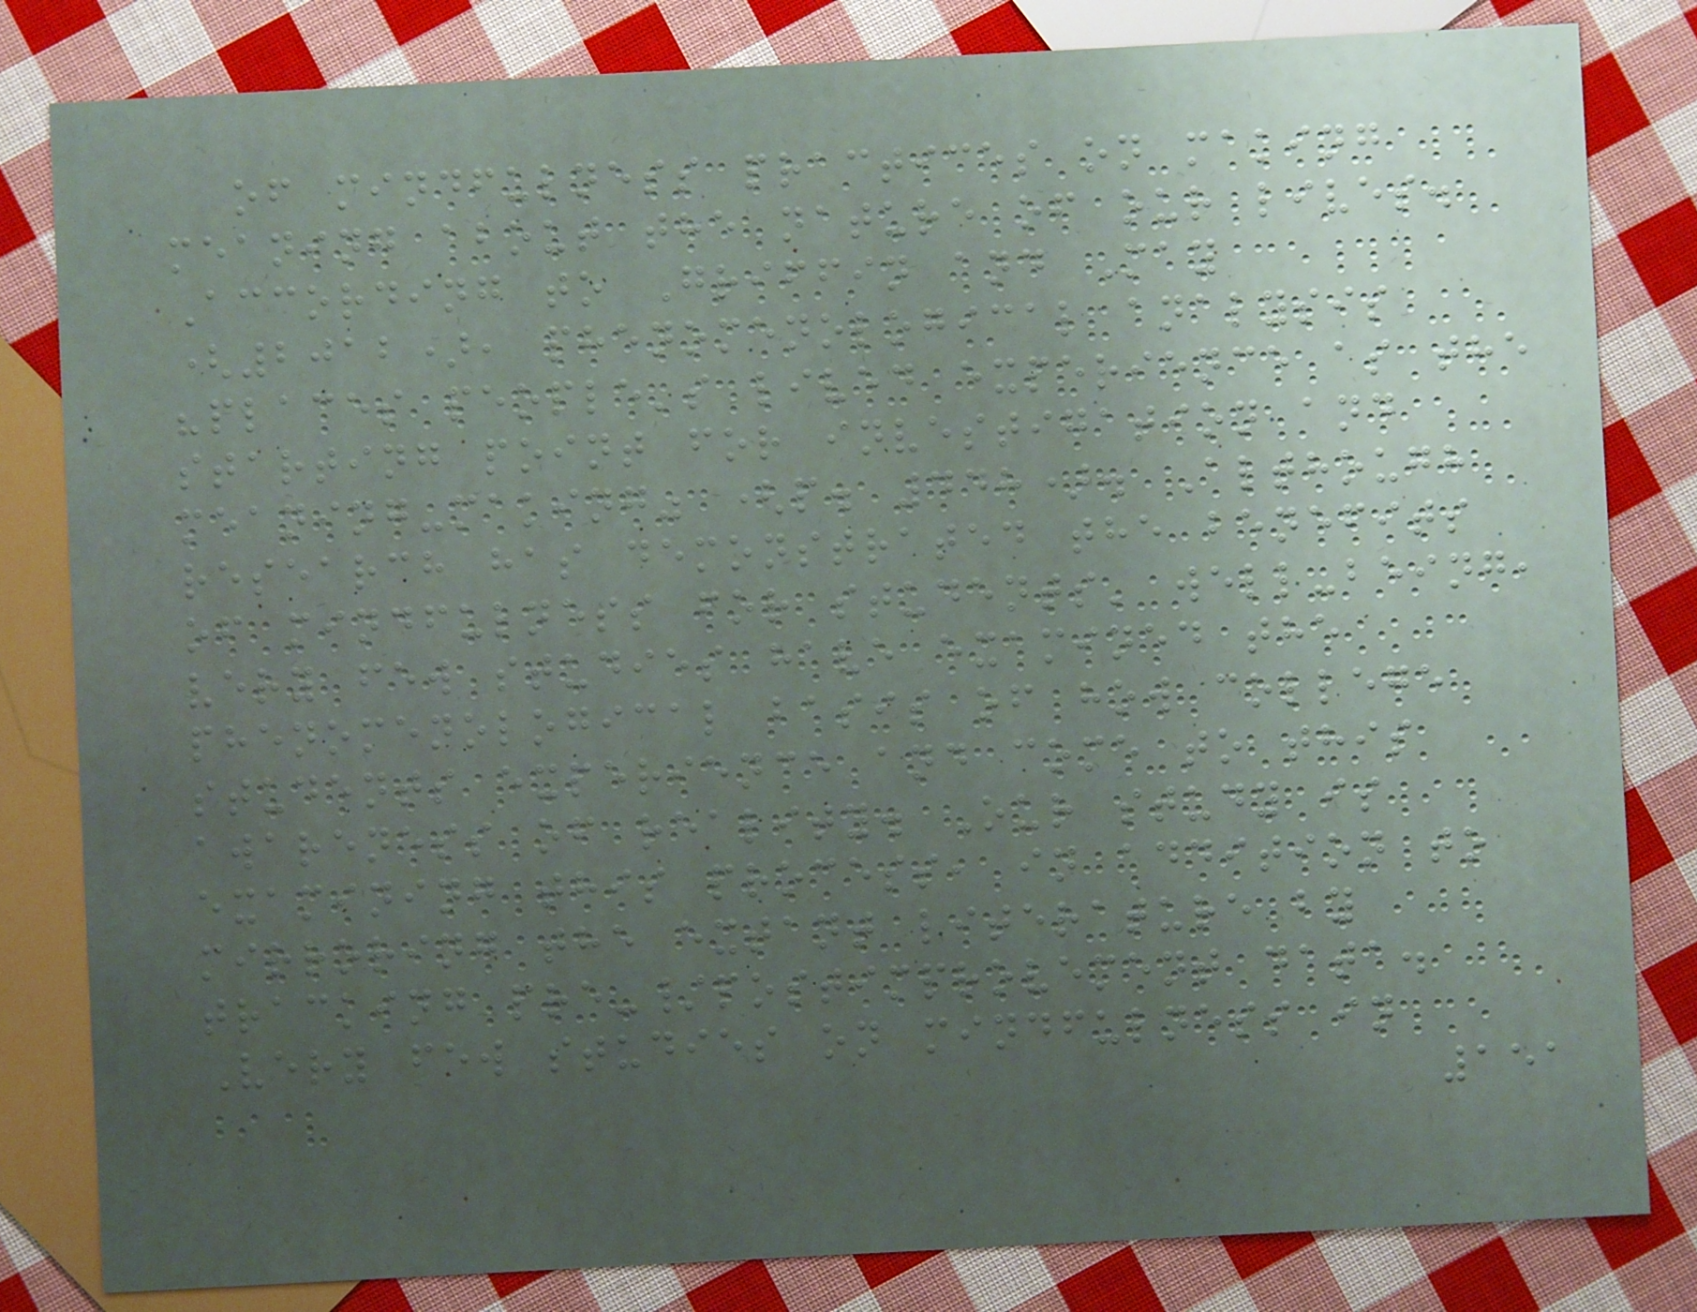of mindfulness practices on making
meaning about the nature of our lives.
According to Griffin and May
(2012), phenomenological analysis
"places people's lived experience as the
starting point for investigation and
meaning-making" (p. 448). Although
research has demonstrated the benefits
of mindfulness for students' well-being,
very few studies have examined the
phenomenological basis of how college
students experience and come to this
awareness of reality. Our study is
examining this process, in addition to
mirroring the extant literature by
tracking pre-/postimprovement data.
Very few studies on mindfulness in
151
